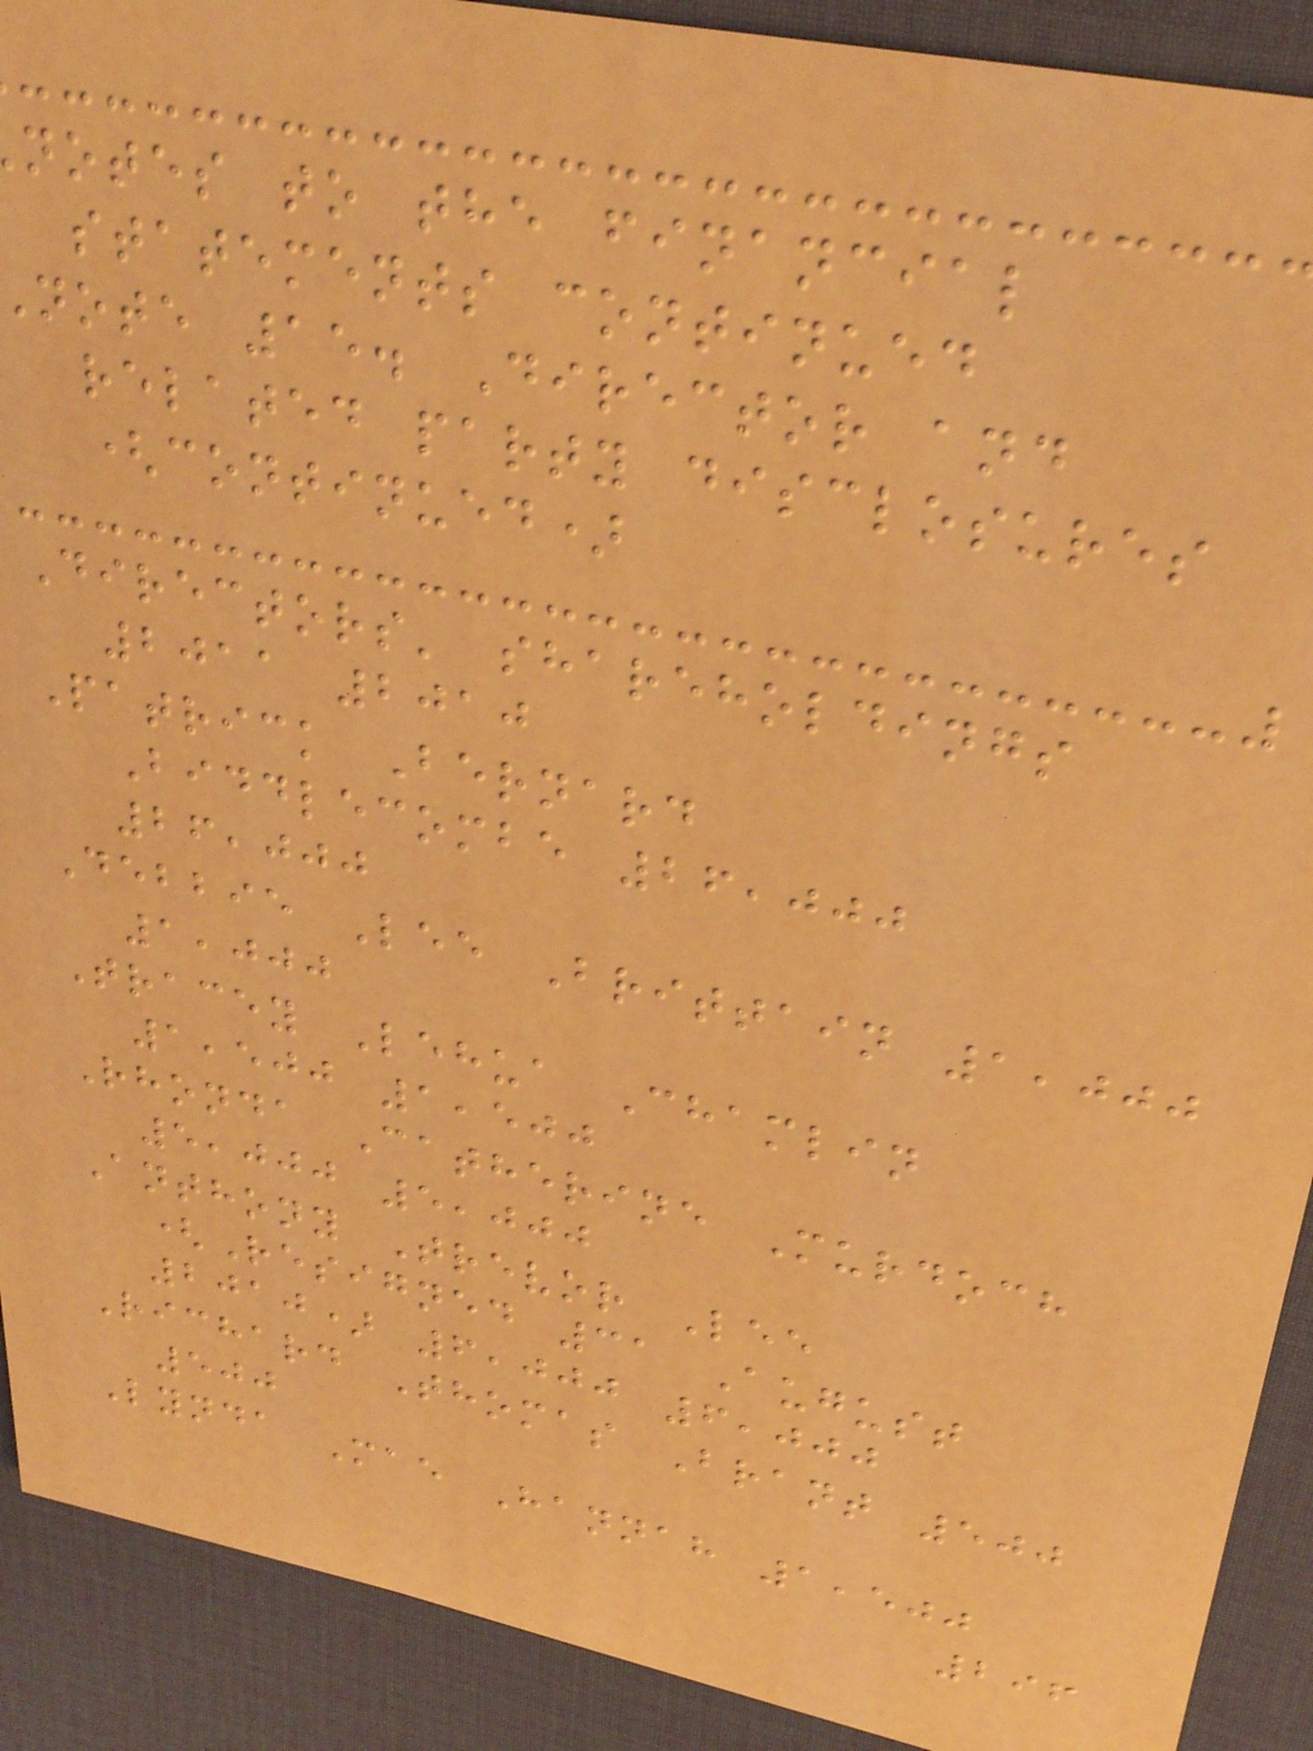notes to the financial
statements continued
note 15. Director and
related party disclosures
(continued)
Directors' shareholdings
2011 2010
Patrick Bernard
Biddlecombe 26,000
26,000
Debbie Lee Brittain 1,000
1,000
Tracey Lehua Chamlin
1,500 1,500
Rhonda Catherine Murdoch
5,000 5,000
Anthony Trevor Lee
(Resigned 31 August
2010) 6,000 6,000
Richard Thomas Brant 500
500
Lynda Mae Hannah 1,500
296
